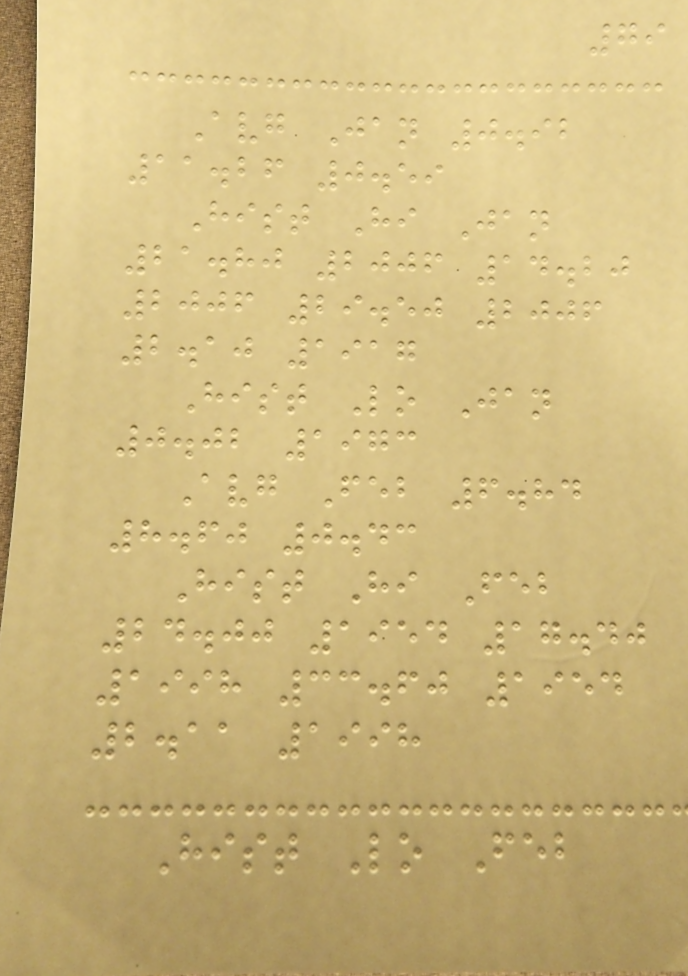79
Avg Jan 0.92
11.26 0.59
Hist Hi Jan
21.80 2006 14.20
2006 29.50 2006
2.10 1917
Hist Lo Jan
0.02 1973
Avg Feb 6.84
8.60 0.43
Hist Hi Feb
24.00 1954 17.40
1998 33.60 1954
2.11 1998
Hist Lo Feb
